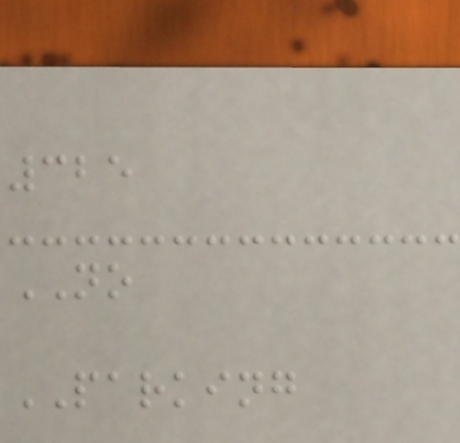325
NO
PARKING
